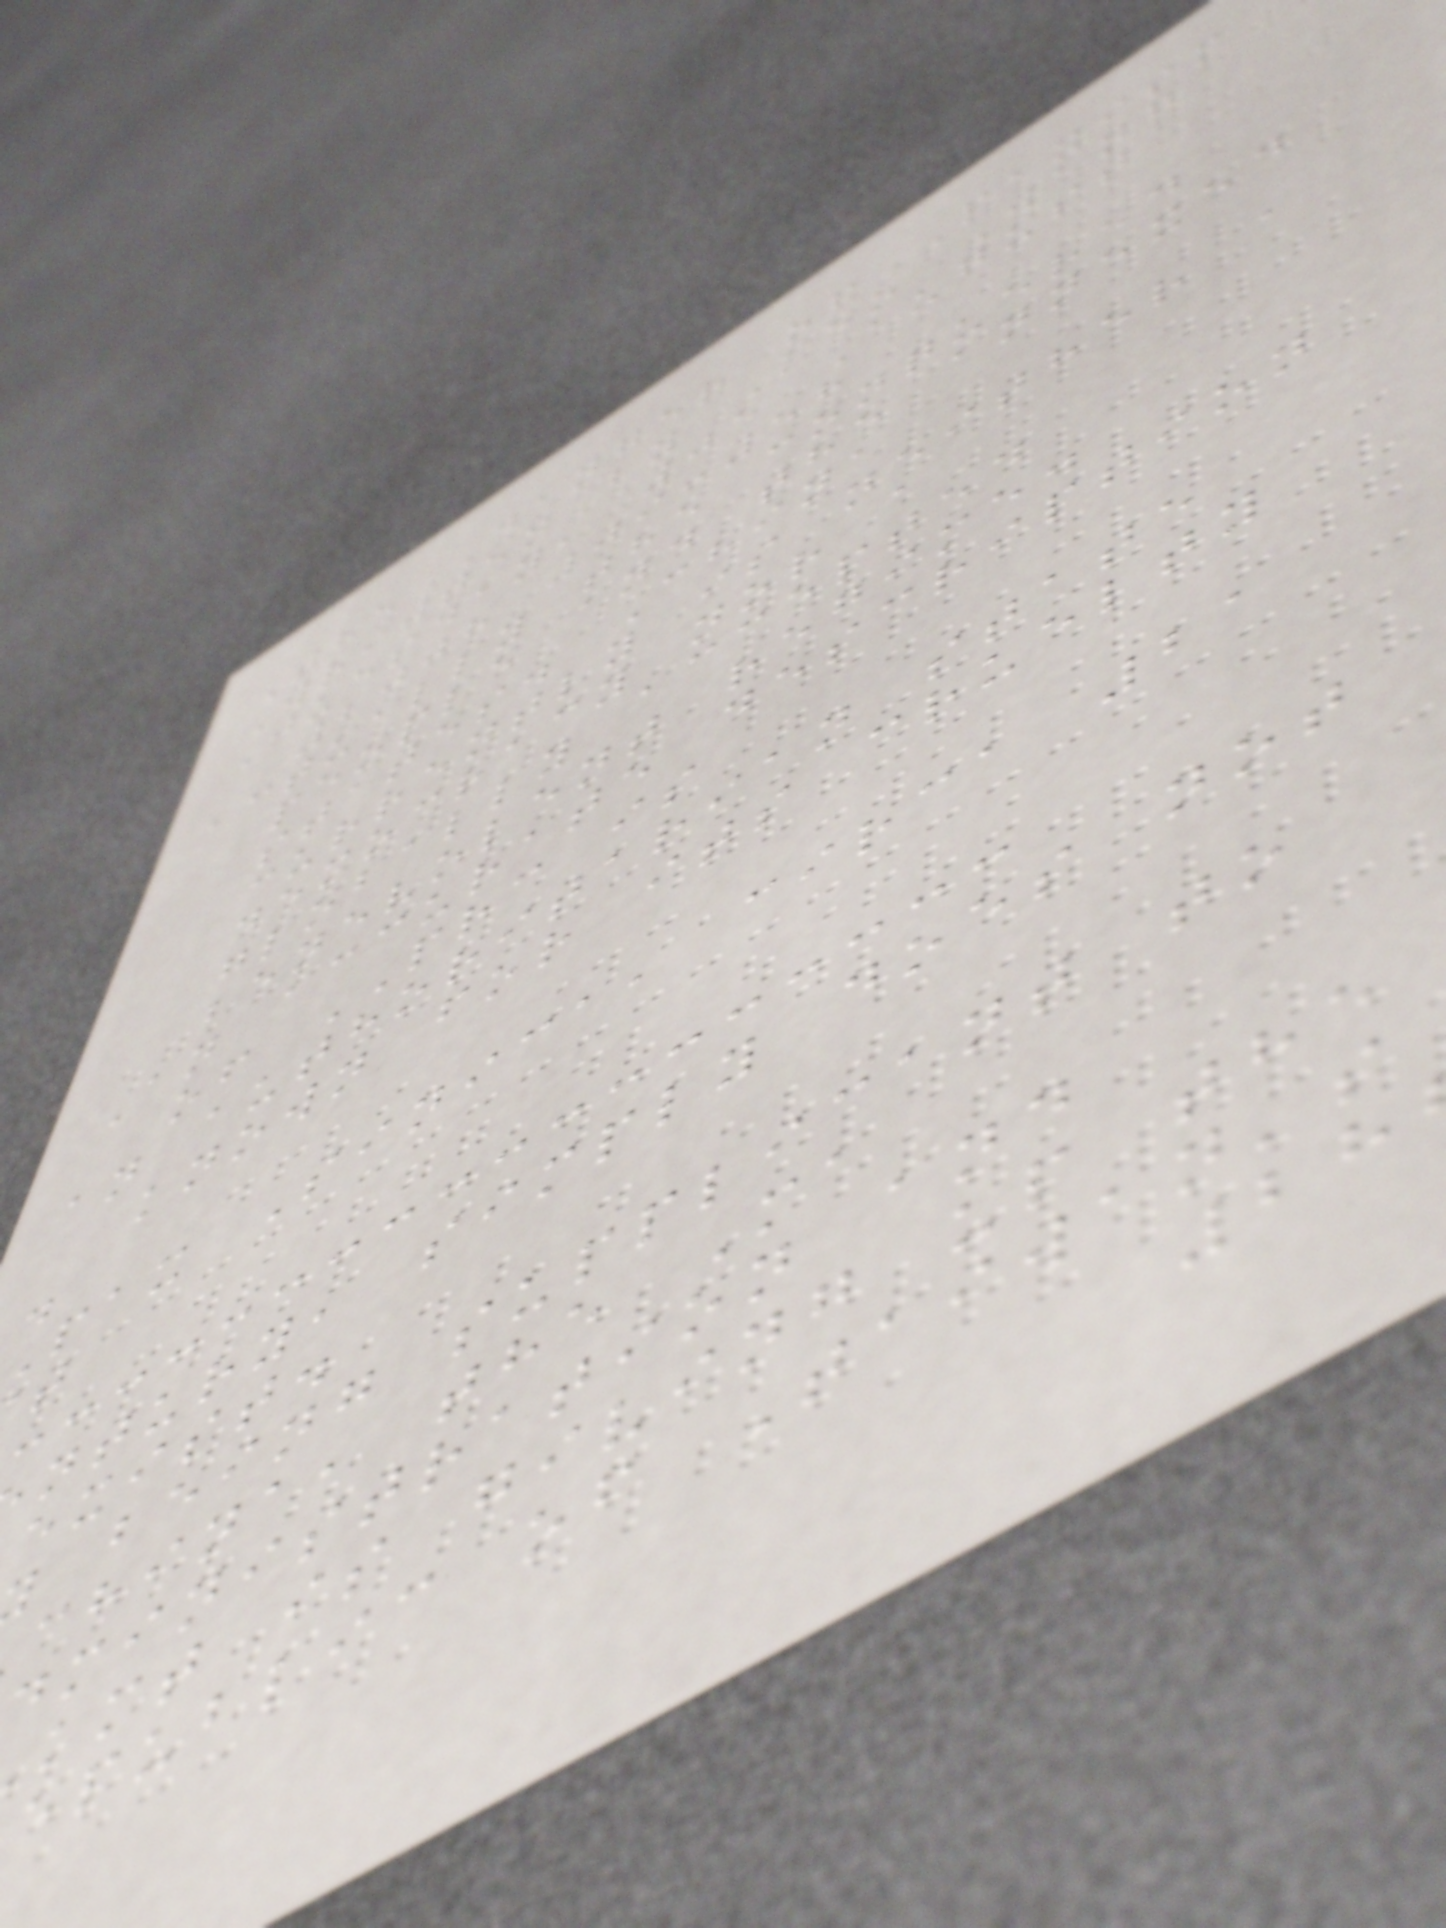The Danger of Paxism
Written by Leo Wang
Tuesday, 05 August
2008 09:58
actually the conquered
people and the annexed
states. China
currently is neither a
democracy nor a
globally accepted
benevolent regime.
An accurate description
of PRC is
an authoritarian state
known for its cruelty
.
pax Sinica, circa 21
ntury, simply does not
exist.
being supplicant to
china, the Ma
dministration and
kmt is giving up the
epublic of Taiwan's
